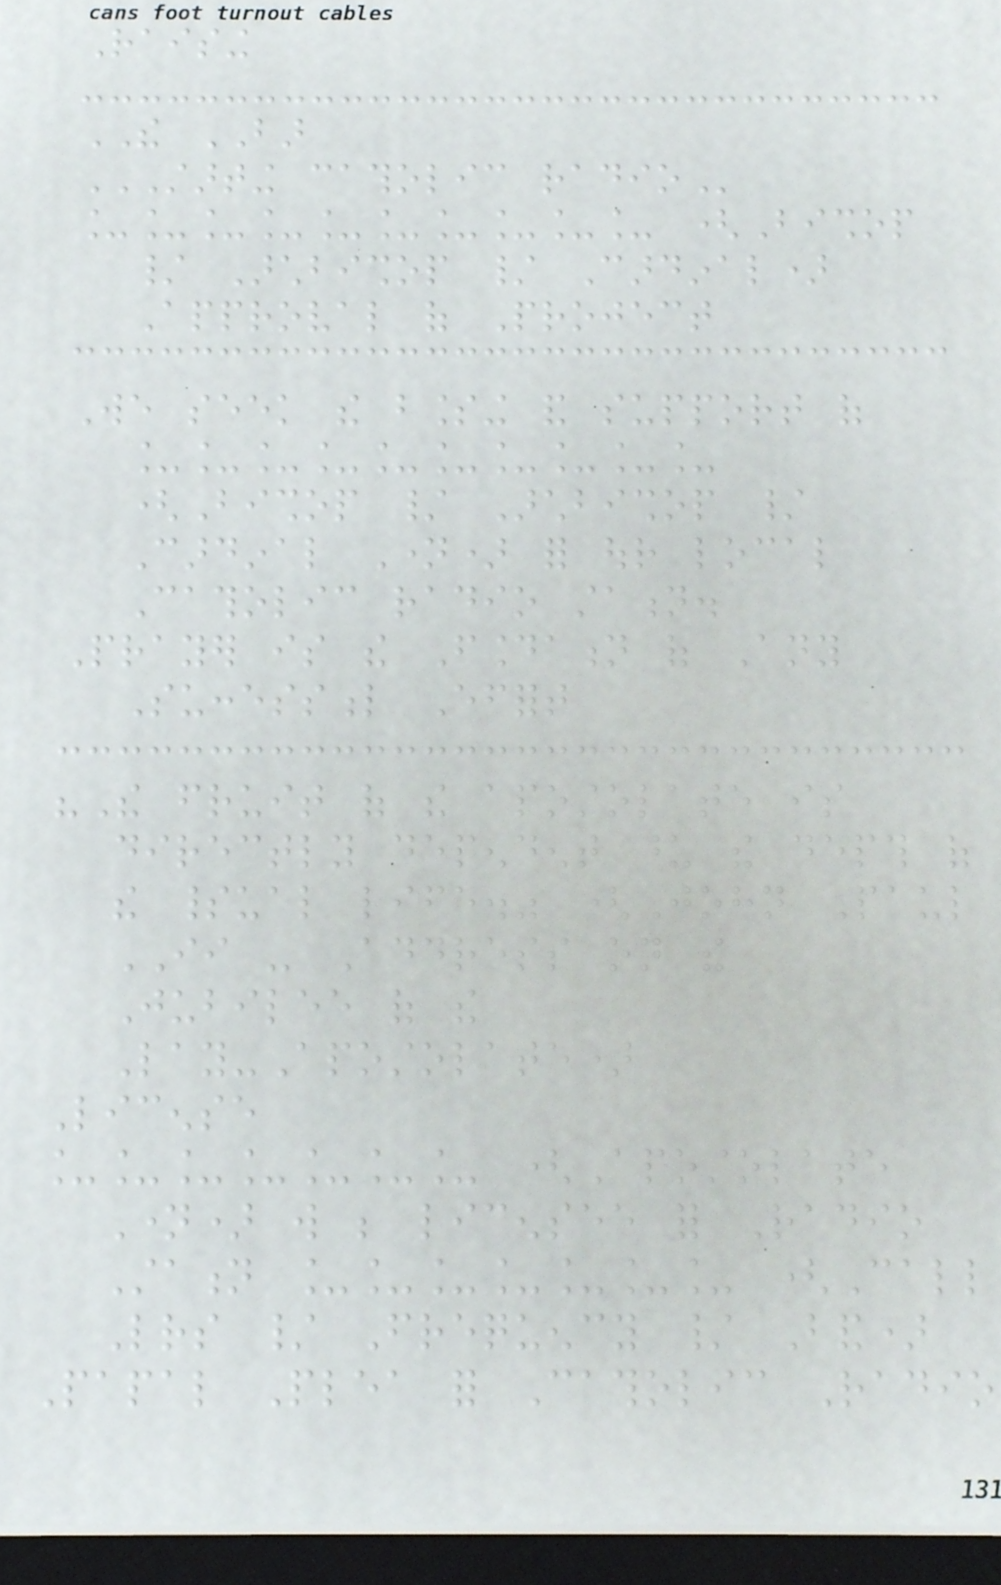Raising
THE BAR
STARTING CATHOLIC RADIO
__________ (Bishop
/ Archbishop / Cardinal)
Approval of Project
We seek the blessing and support of
__________
(Bishop / Archbishop /
Cardinal Name) for our local
Catholic radio station.
Prayer is the Foundation of Any
Successful Effort
"The fruit of the apostolate is
directly dependent upon the depth of
the spiritual life." (John Paul
II - Address on the
Jubilee of the
Lay-Apostolate)
License
_______ (Apostolate
Name) will be licensee for Radio
Station _______ (Call
Letters / Frequency / Band)
Papal Plea for Catholic Radio
